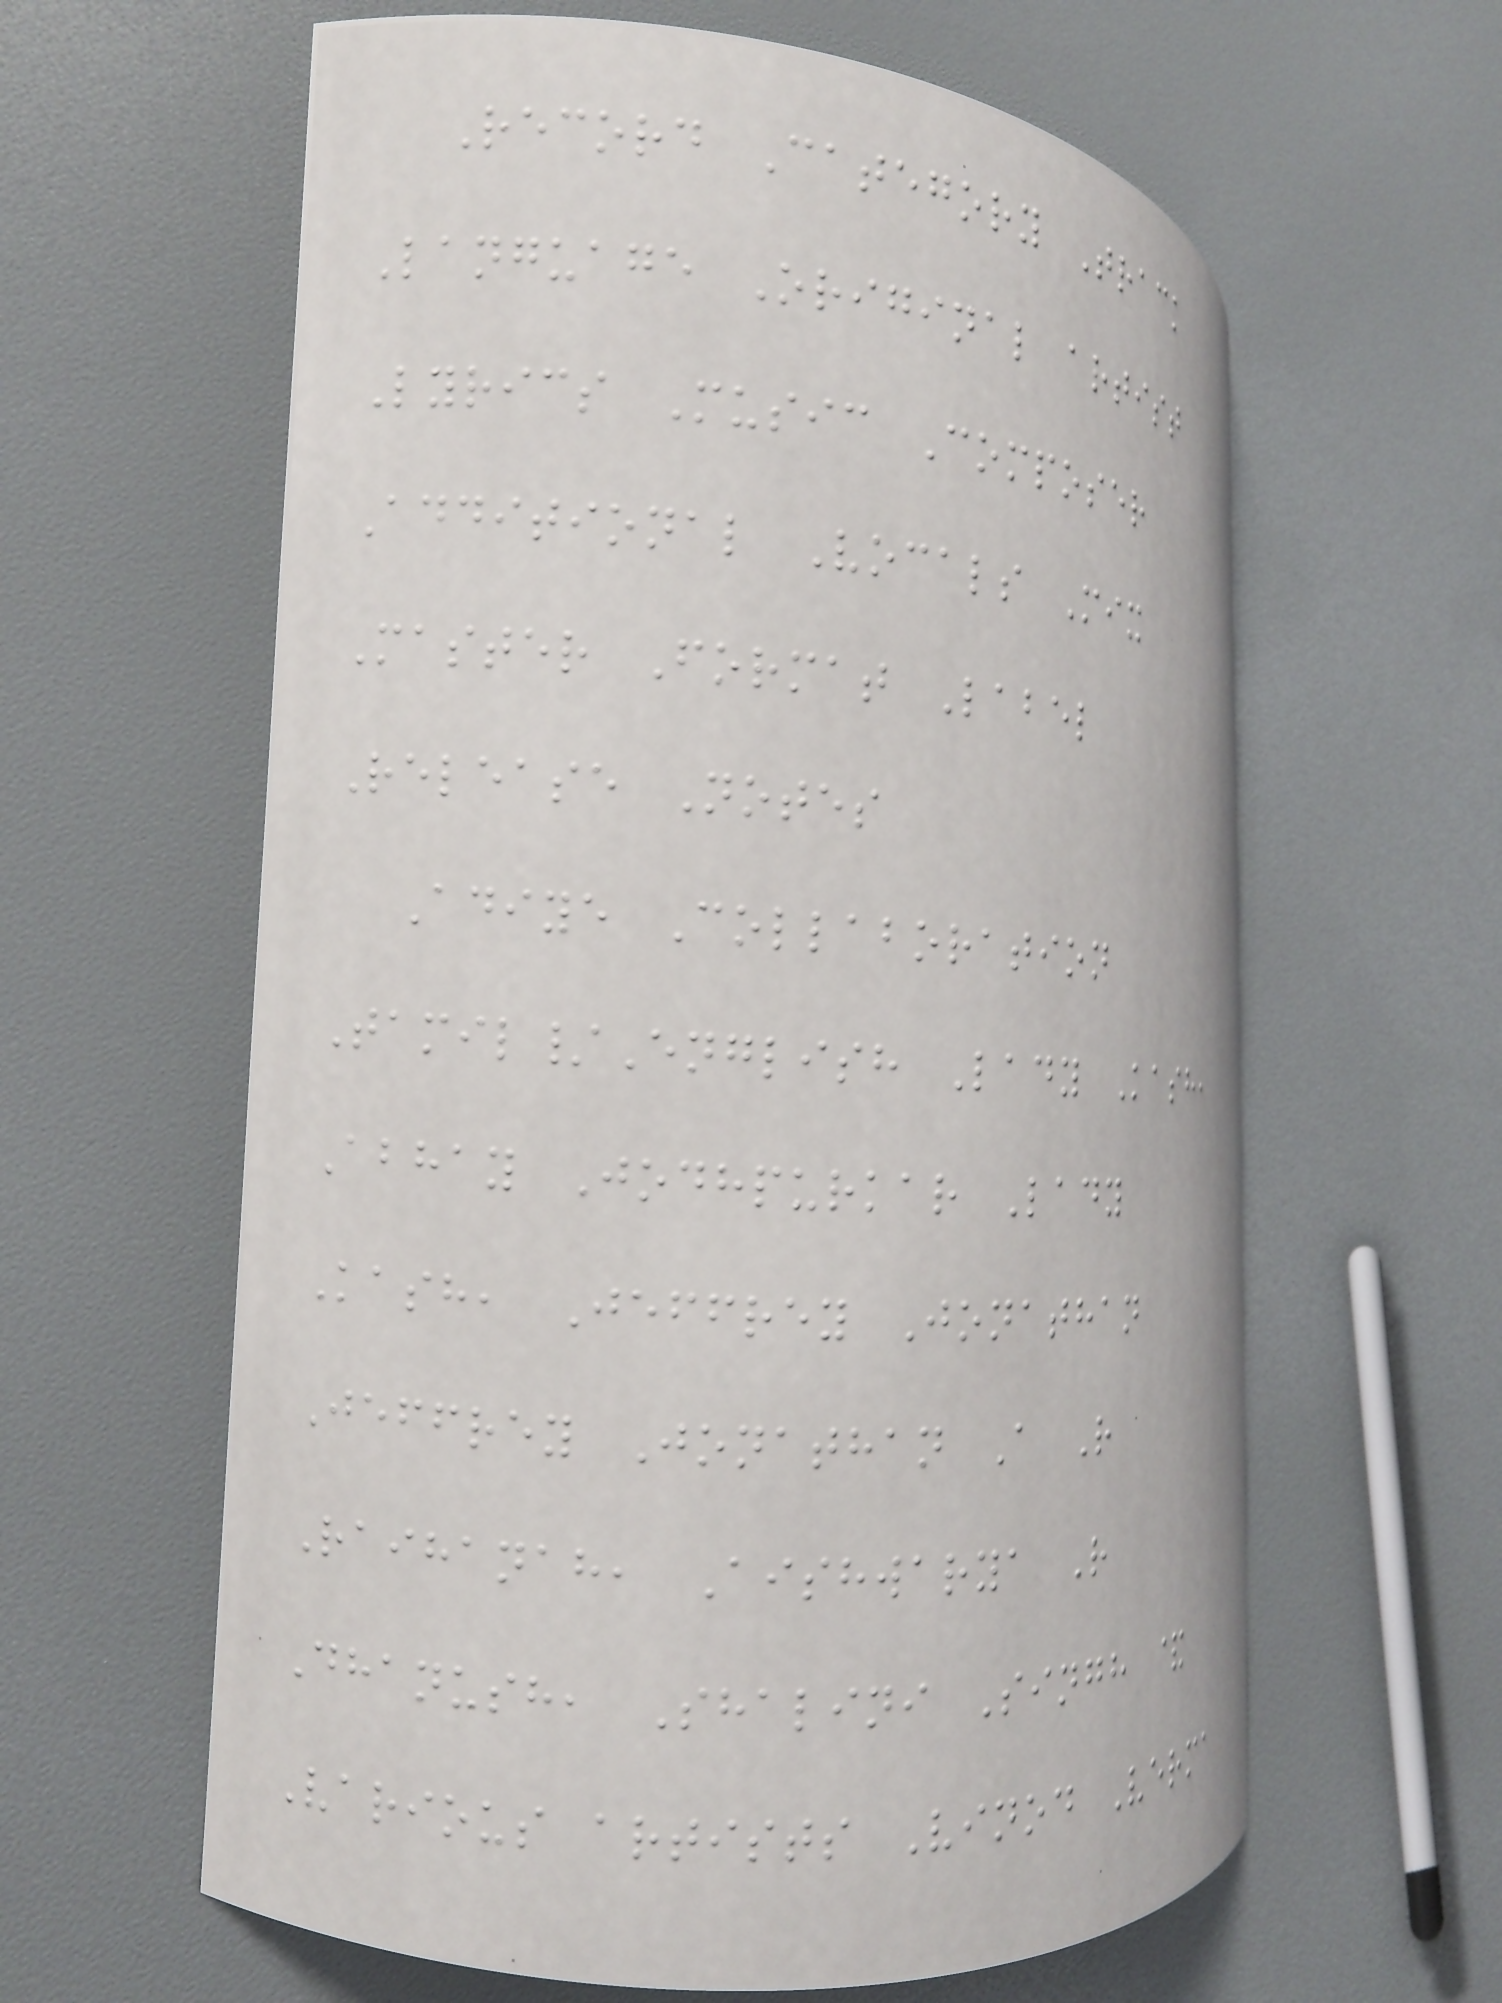Record Category Track
Language Original artist
Lyrics Music Composer
Additional Vocals Mix
Master Format Label
Release Notes
Adiye Collaboration
Tamil/English Lady Kash,
Abhay Jodhpurkar Lady
Kash, Jeffrey Jonathan
Jeffrey Jonathan A R
Raihanah, Aishwarya R
Dhanush, Shalini Singh &
Various artists Vinod Verma
